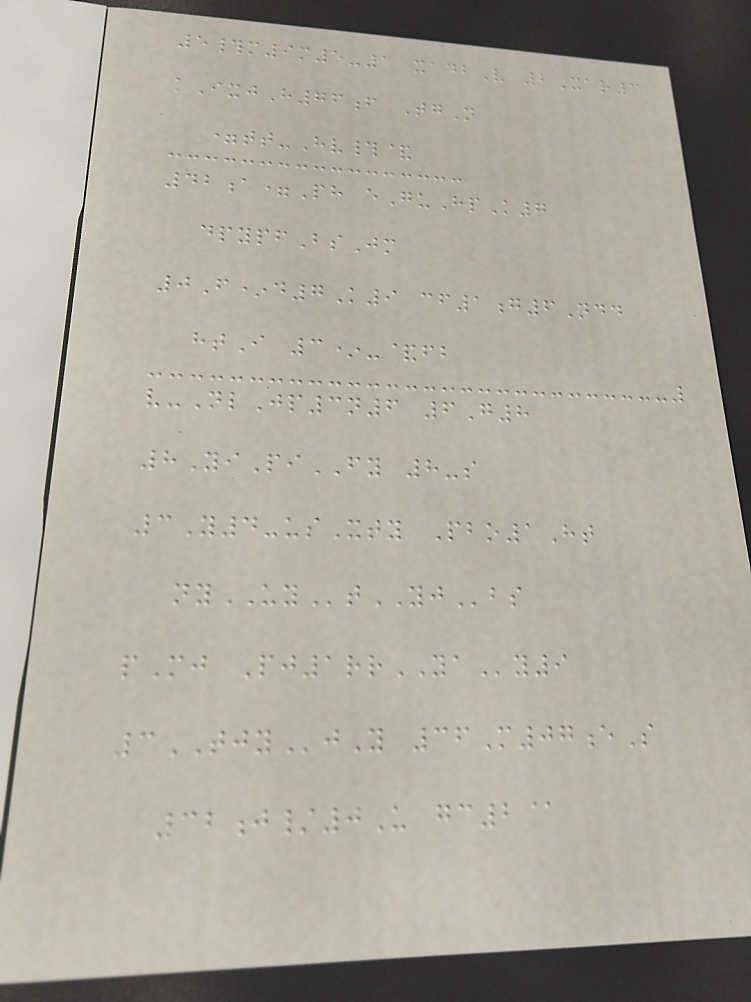5#m9m5-1 xadbV 2Xar3
kIxjH76f TgN
=tt-Hv#&
42a=Ph eGuHpK7
dpypfBsJm
0F*d7K9 cf1g6Ndd
htI 3*-&fb
v-NlJp3n6 6G8
8YiPiFY 8-s
3Y4-usXty Pbo1Ht
nyUYtYJbs
pMj Pj1rrYAy9
3TJYjY 36M07eS
32j/0U gc2@
